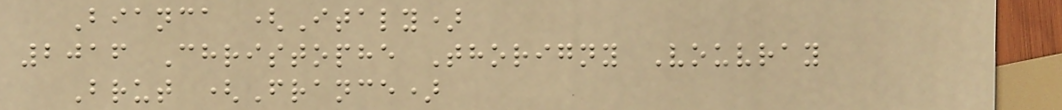Bianca (Italy)
2016 Christophe Thorigny Vouvray
Brut (France)
